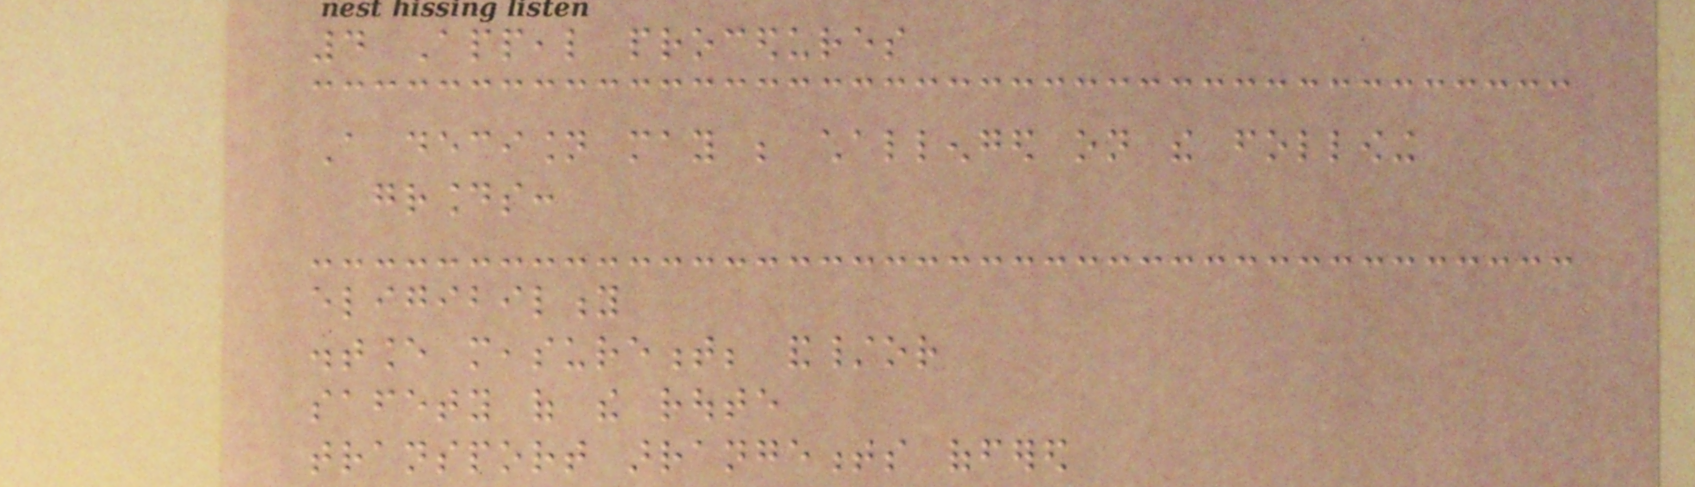4 Appeal procedures
A decision may be challenged on the following
grounds:
eligibility
distance measurement; and/or
safety of the route
transport arrangements offered
